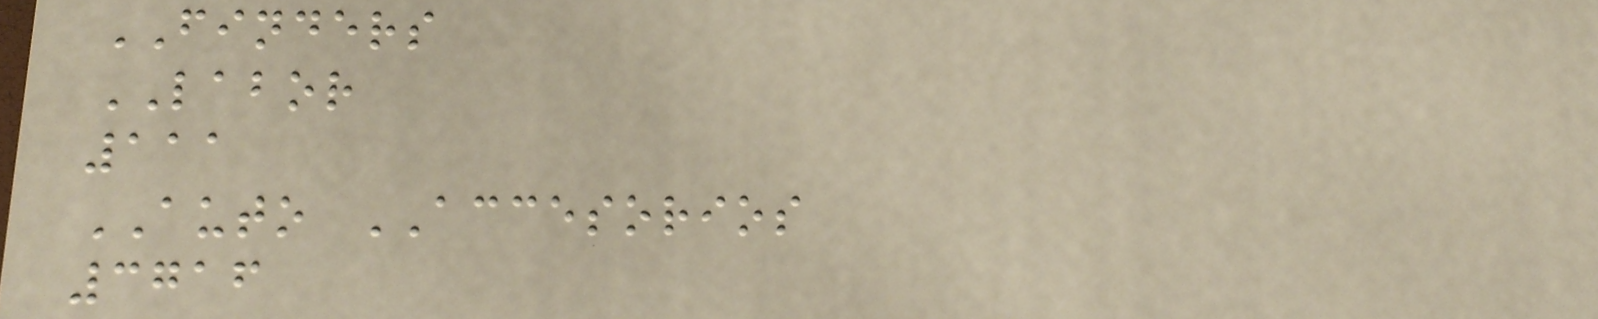FINDERS
LABOR
111
AUTO ACCESORIOS
3716
